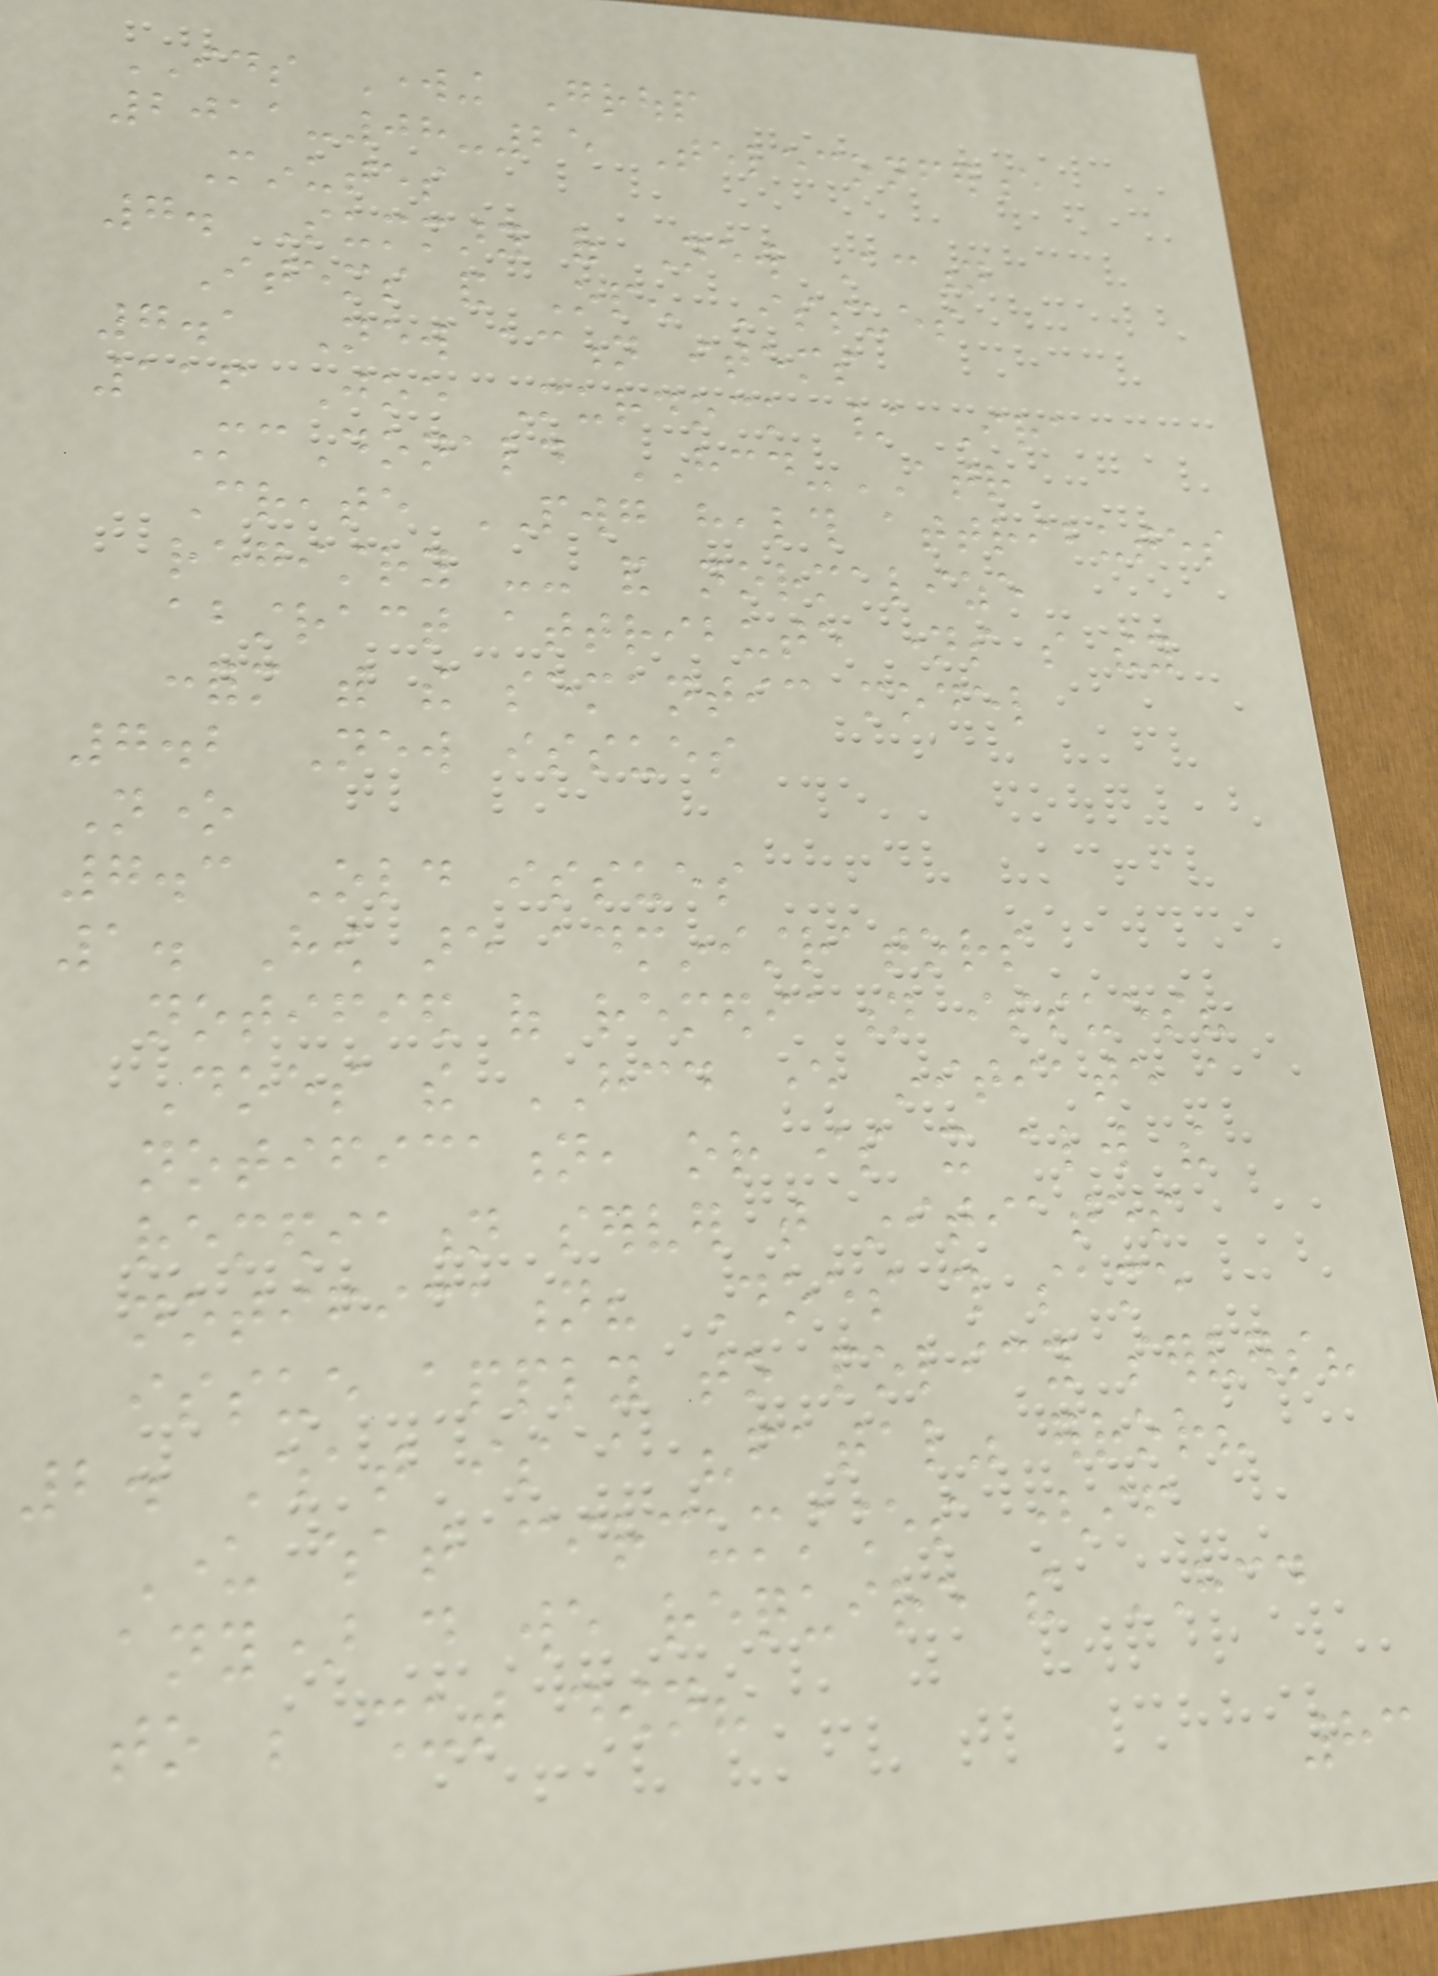IDS Working Group
2011-08-25 Teleconference
Minutes
7. Summary of New Action
Items and Open Issues
7.1 New action items
116 Joe Murdock / Ira
McDonald HCD-ATR
Create PWG health attributes
registry -- and normalize
abstract attribute names so they
conform with the semantic model
7.2 New issues
None
7.3 Old issues
1. How are administrators
notified of remediation issues?
Does the HCD ever initiate a
notification, or is it always the
remediation server that initiates
notification? Does this same
issue apply to policy servers?
2. What is a "fatal" error?
Under what circumstances (if
any) do we require the HCD
to be shut down?
83
